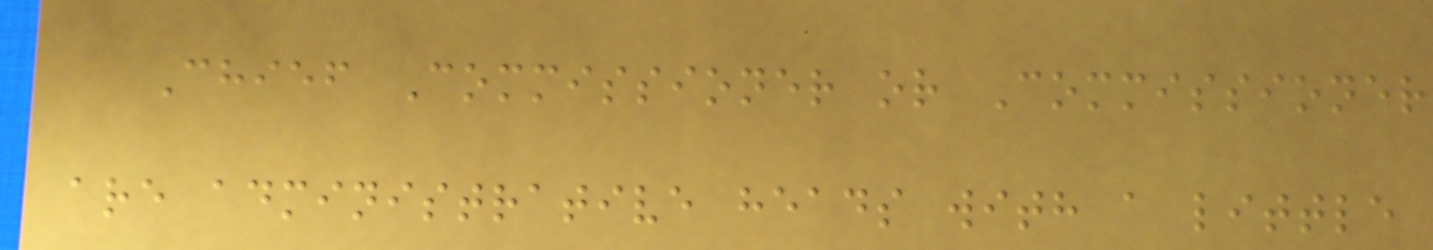Chief Commissioner or Commissioner
are administrative heads with a little
